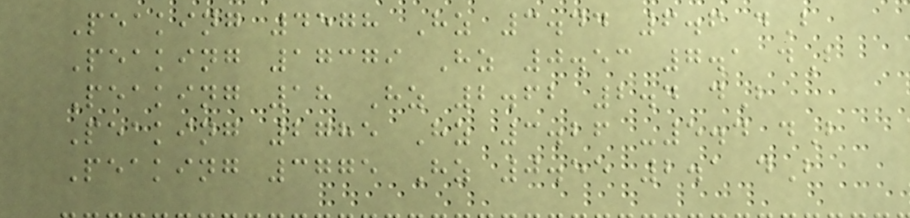Peaking 4578 Hz 3.44 6.6 dB
Peaking 17379 Hz 0.53 7.1 dB
Peaking 18 Hz 2.62 2.4 dB
Peaking 2785 Hz 3.26 -5.4 dB
Peaking 3775 Hz 0.55 2.1 dB
